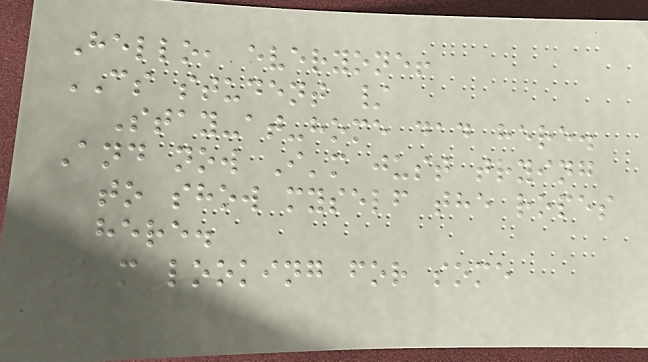Hello, everyone!
CS student /
Stay-at-home dad here.
And now I'm just trying
to show myself the ropes
here.
I'm looking for some
